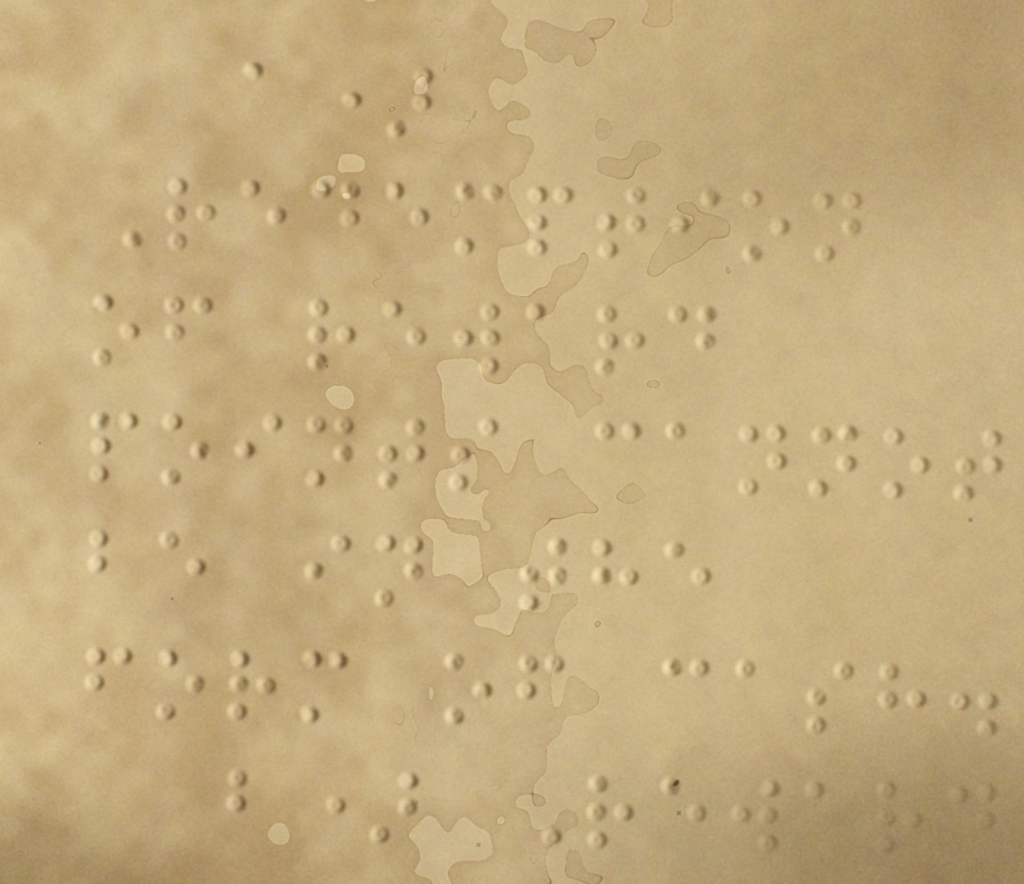a)
Redemption
of reward
points cannot
be in the
form of cash.
b) Reward
